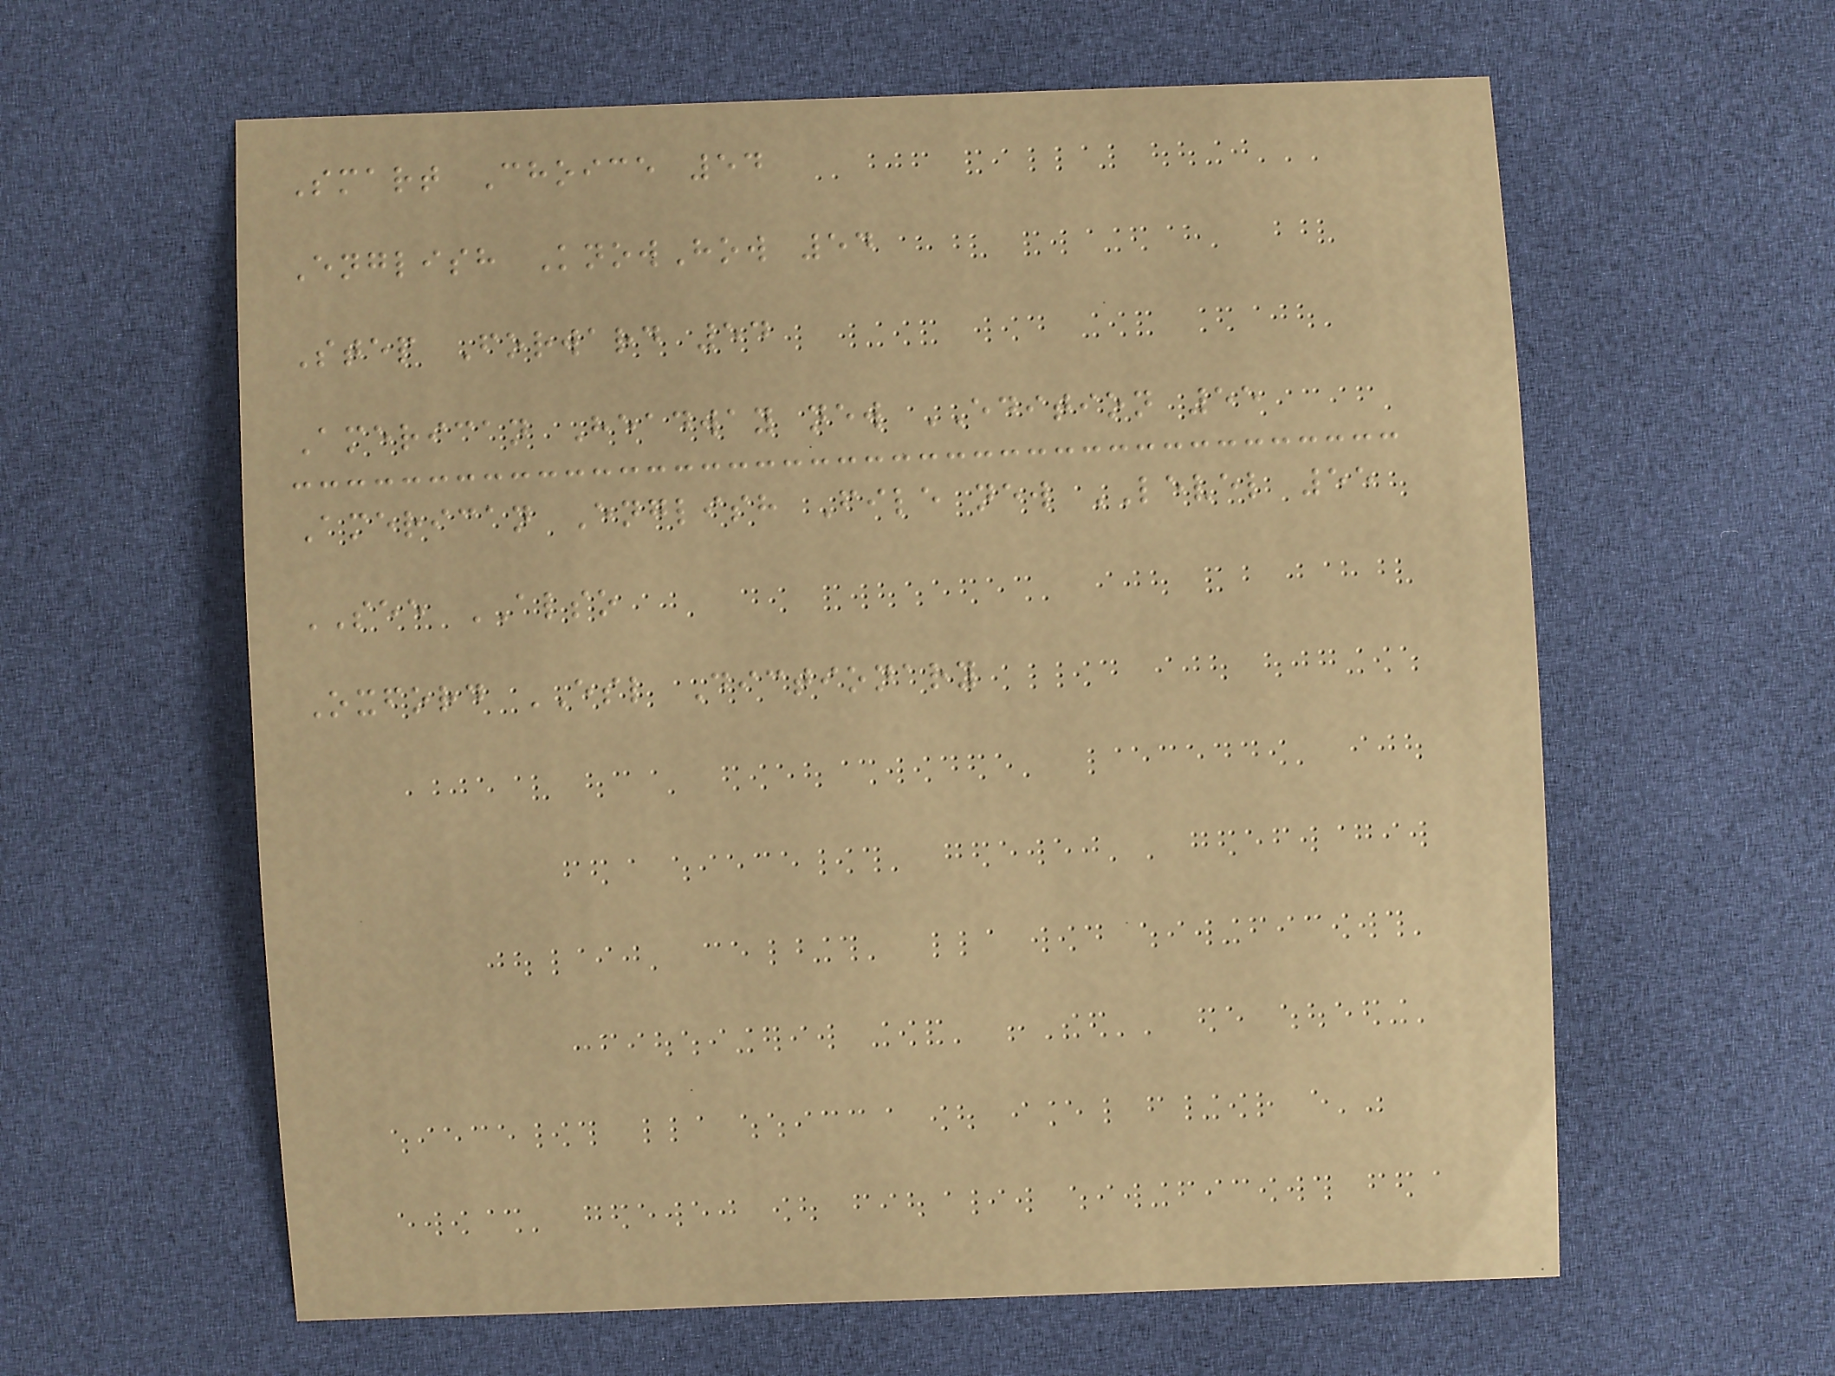Smart Choice 54
English KnowHow 54
Step Forward 54
American Headway new EDITION 55
American English File new LEVEL 55
SEE ALSO
Oxford ESL Dictionary
